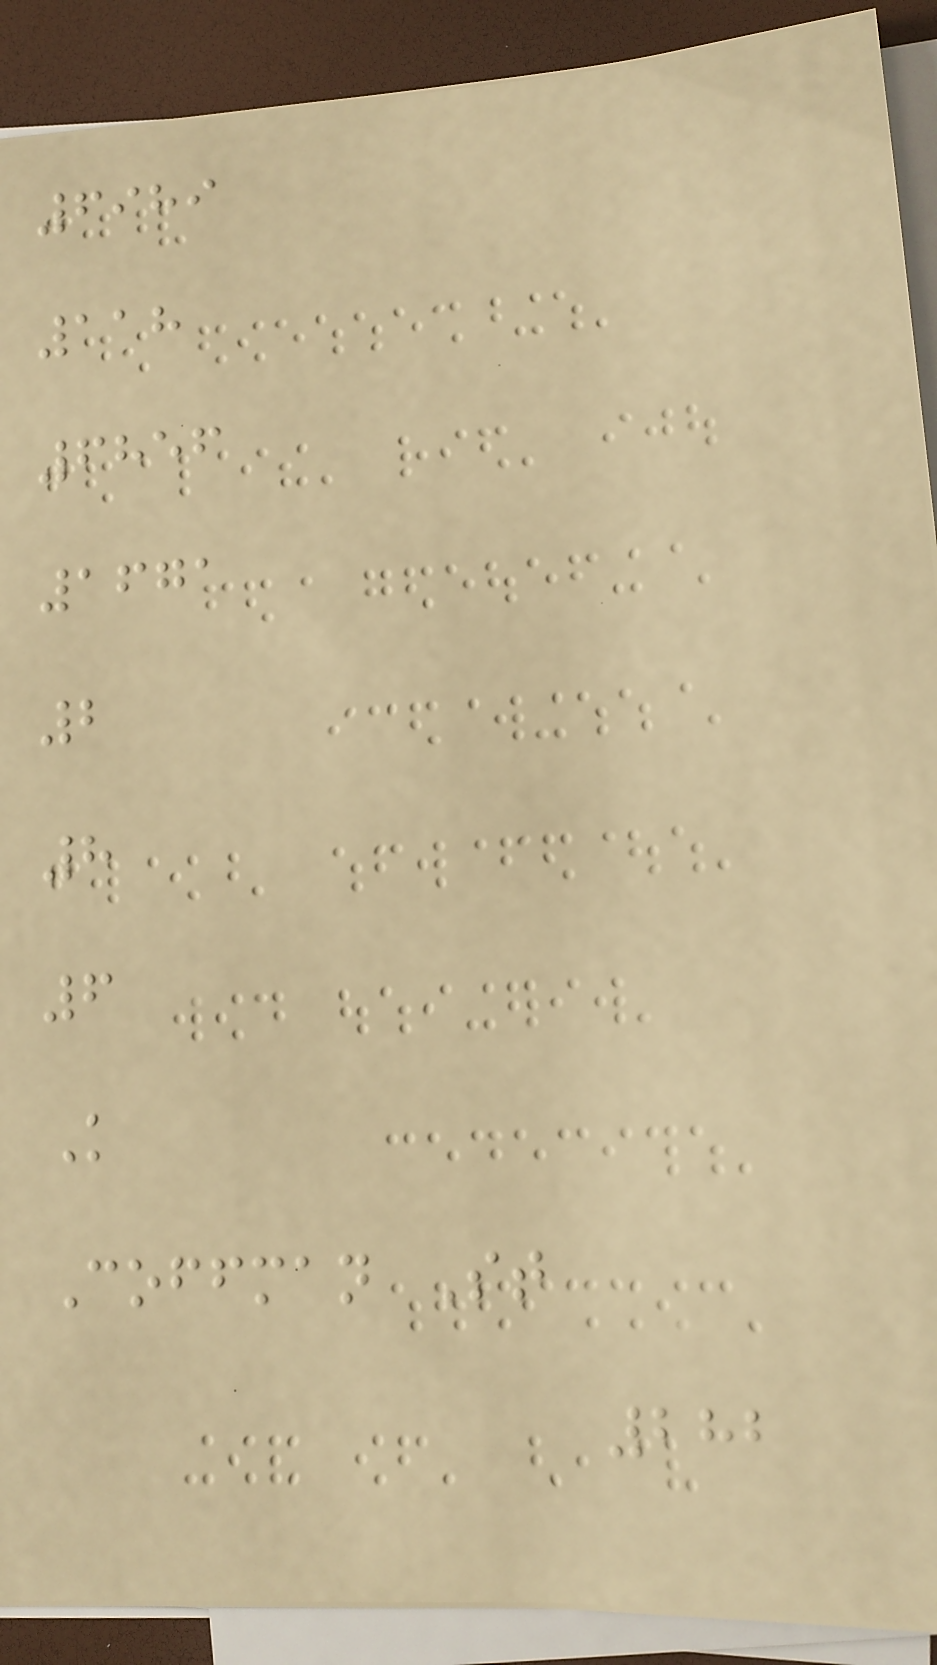6989
118
6856
1671
2
8
6
K
Coffman St
282
